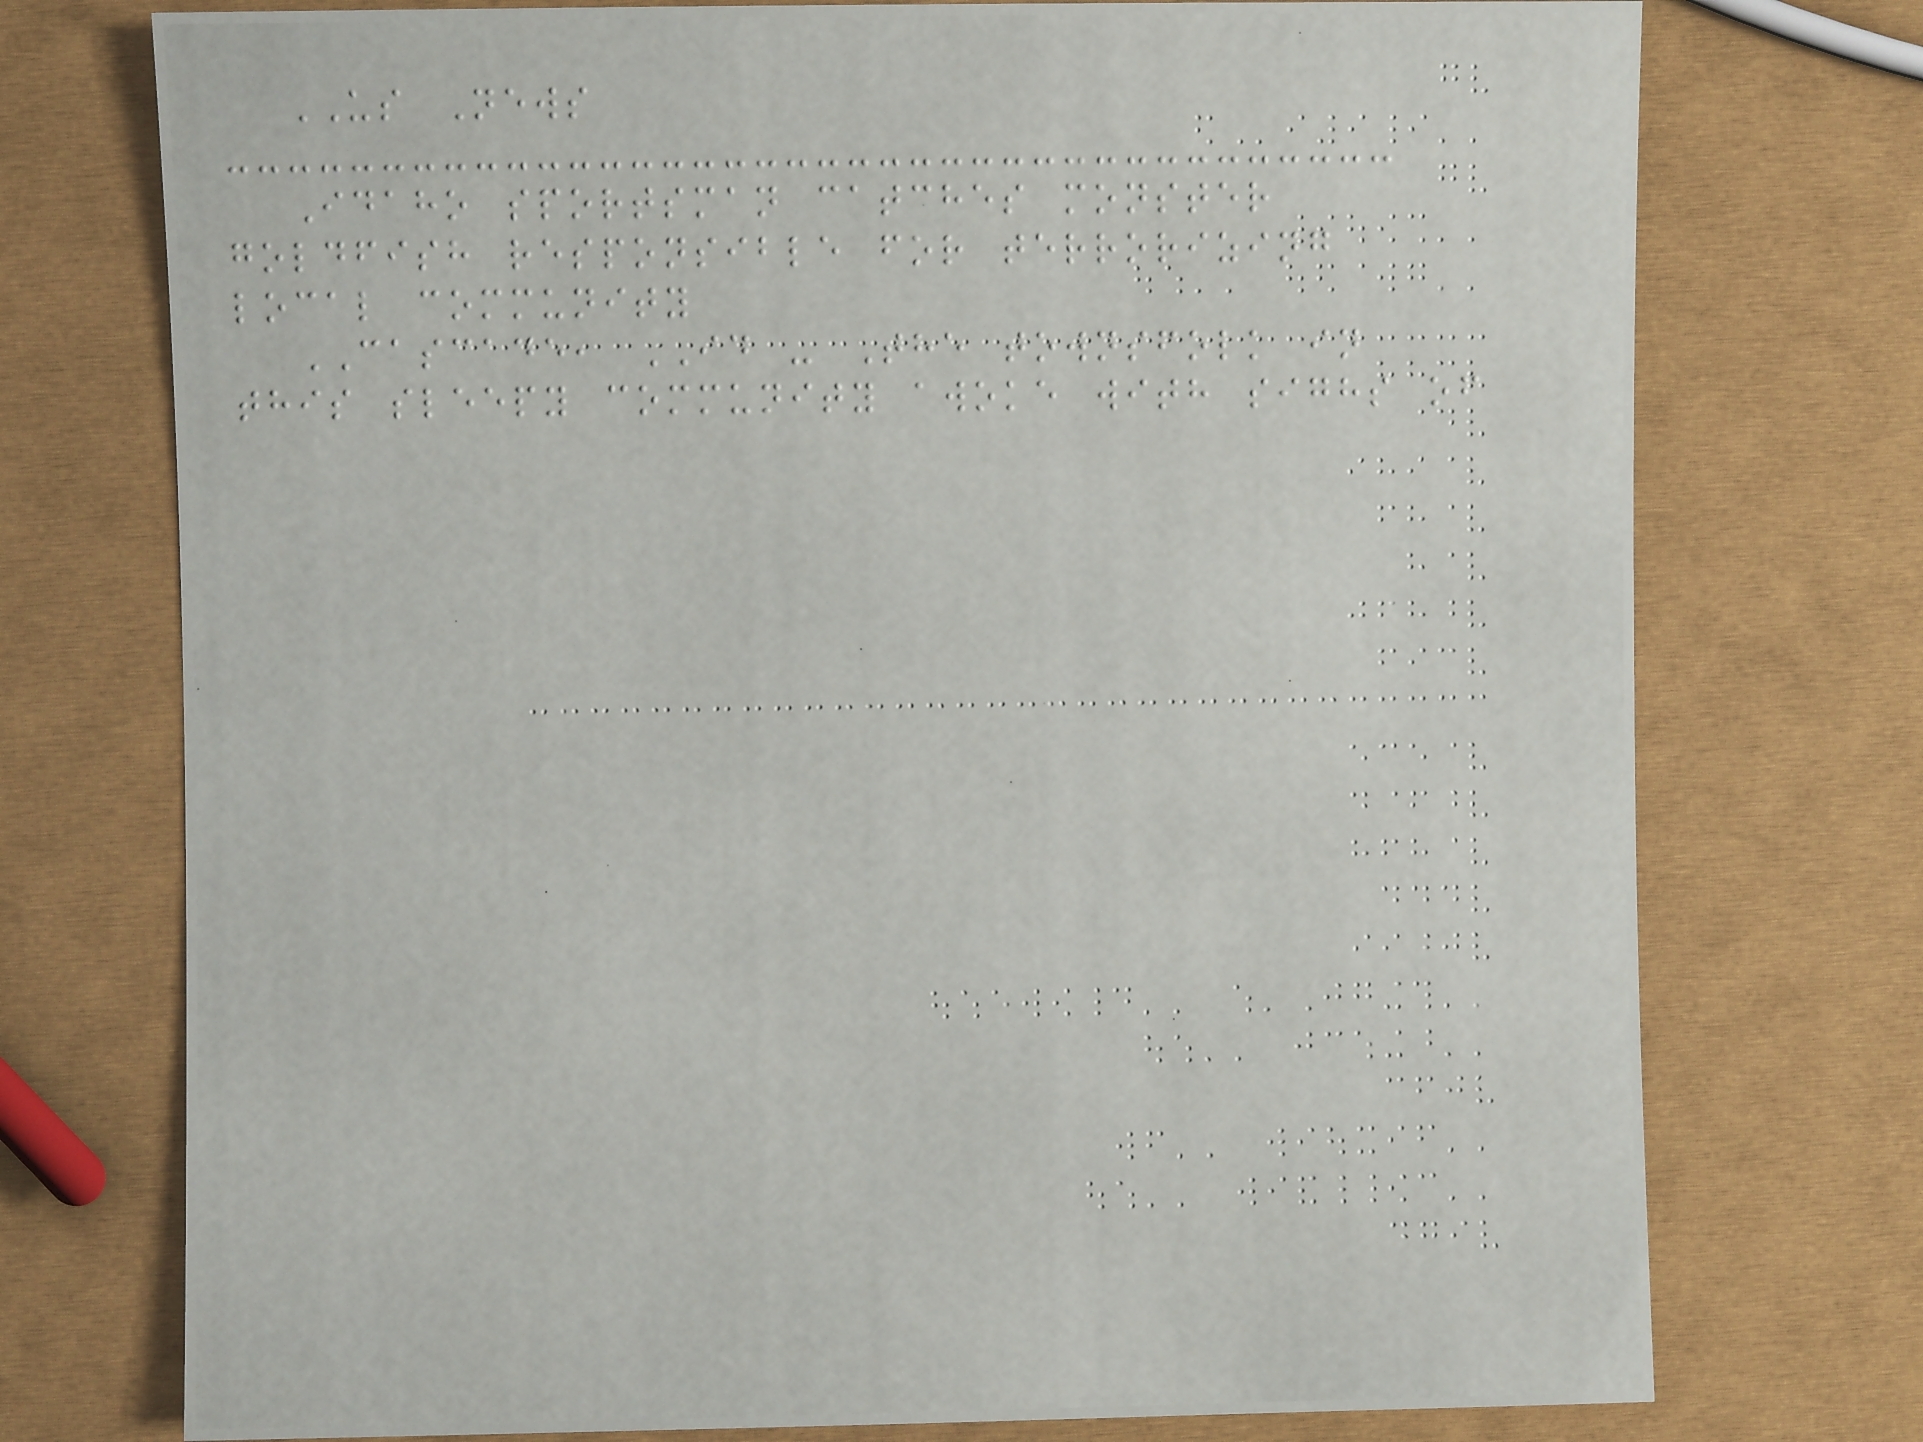US News
Idaho sportsman catches monster
goldfish responsible for terrorizing
local community
CASCADE, ID - The townsfolk in
this sleepy community awoke with sighs of
